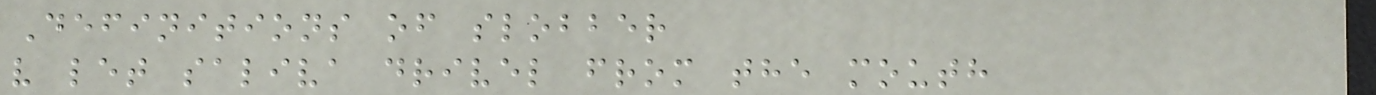Definitions of slobber
v let saliva drivel from the mouth
